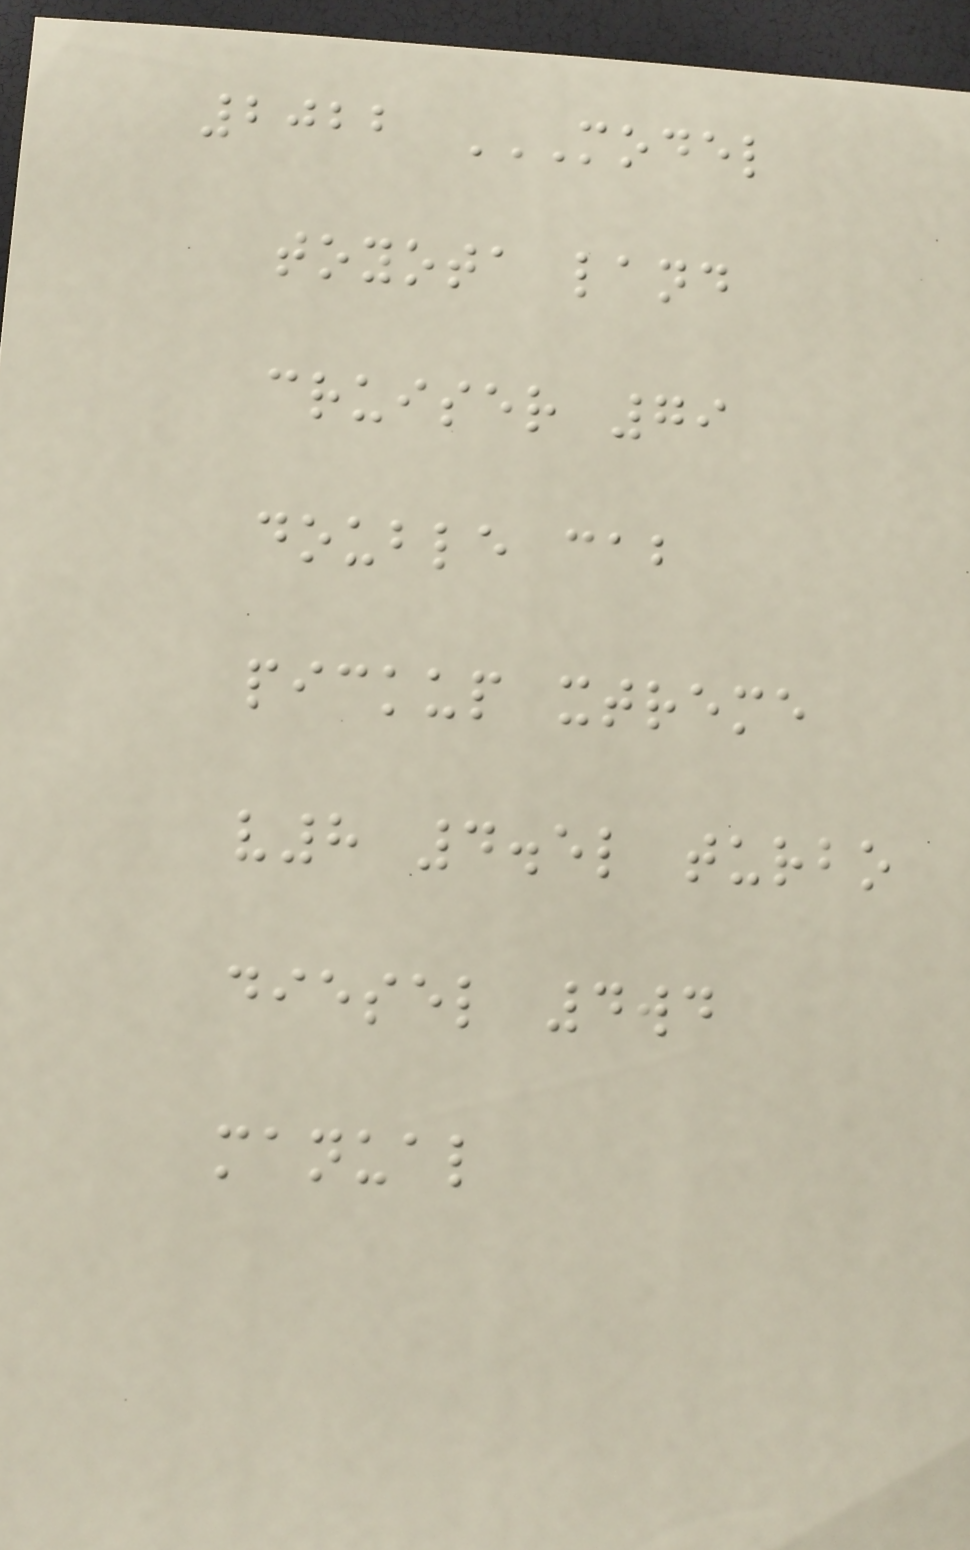2022 MODEL
TOYOTA LAND
CRUISER 79
DOUBLE CAB
PICKUP XTREME
V8 4.5L TURBO
DIESEL 4WD
MANUAL
